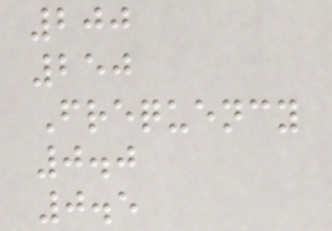200
250
Frequency
0.0
0.5
